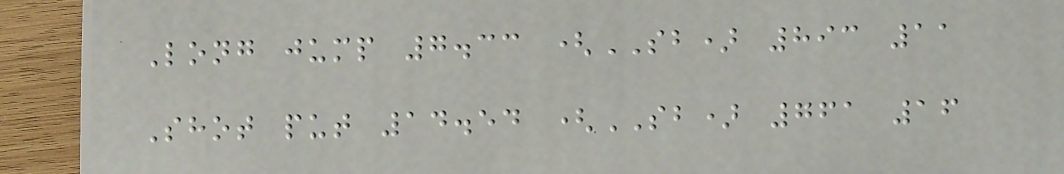Long jump 7.33 (SB) 893 11
Shot put 14.54 (SB) 761 16
